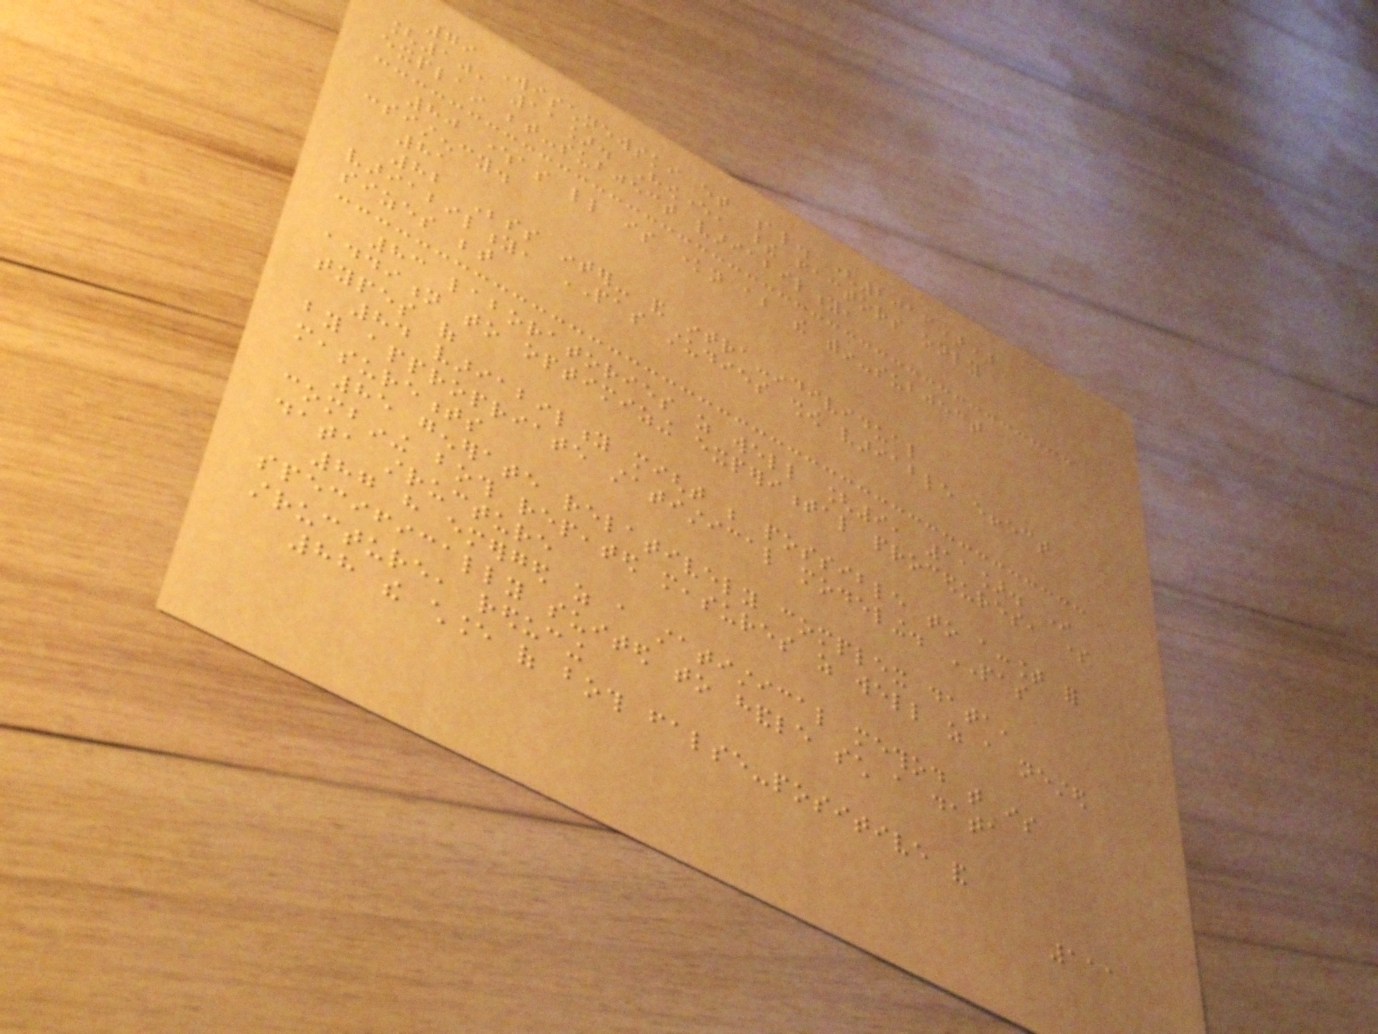79 Wischnewski et al. (2016))
[10, 11]. However, these factors only
explain between-subject variability,
80 whereas little is known about the within-subject
consistency.
81
82 Besides inter- and intra-individual
variability, PAS studies show variable effect
sizes between
83 laboratories as well [9, 11]. In
addition to optimizing experimental procedures, some
types of
84 variability might be possible to account for
by appropriate statistical modeling. PAS
measurements
85 generate relatively complex data,
combining both repeated measures as well as a nested
data structure
87 have emerged as a statistical method that is
specifically suited to handle such a data
structure, reducing
88 the chance of both false-positive and
111
